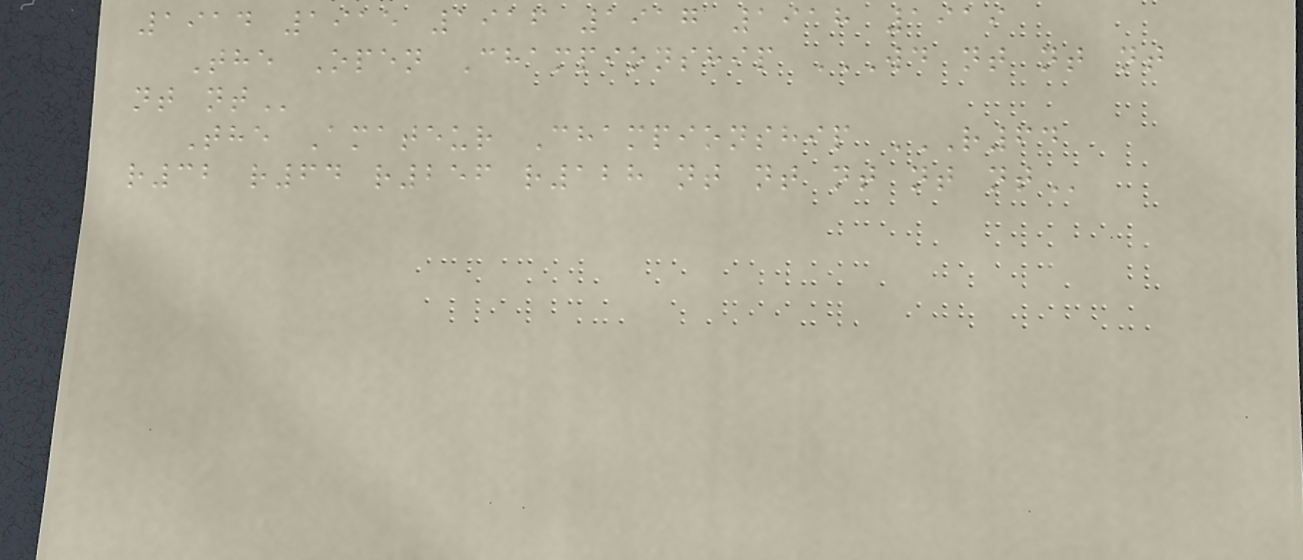1914 1915 1916 1917 1918 1919
The Open Championship WD NT NT NT
NT NT
The Amateur Championship R64
R32 R64 R256 R128 NT NT NT NT NT
